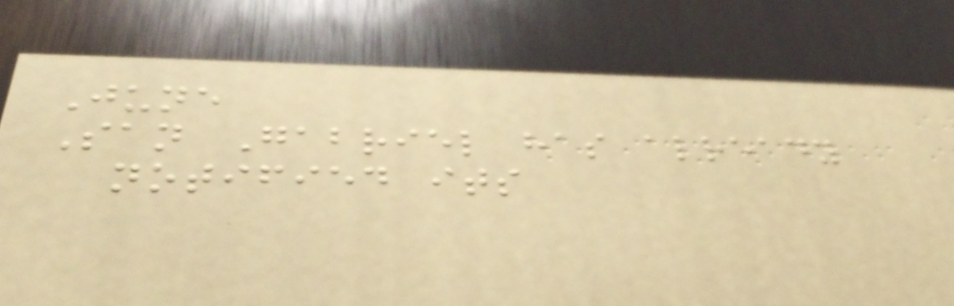June
San Gabriel has already
notified its
